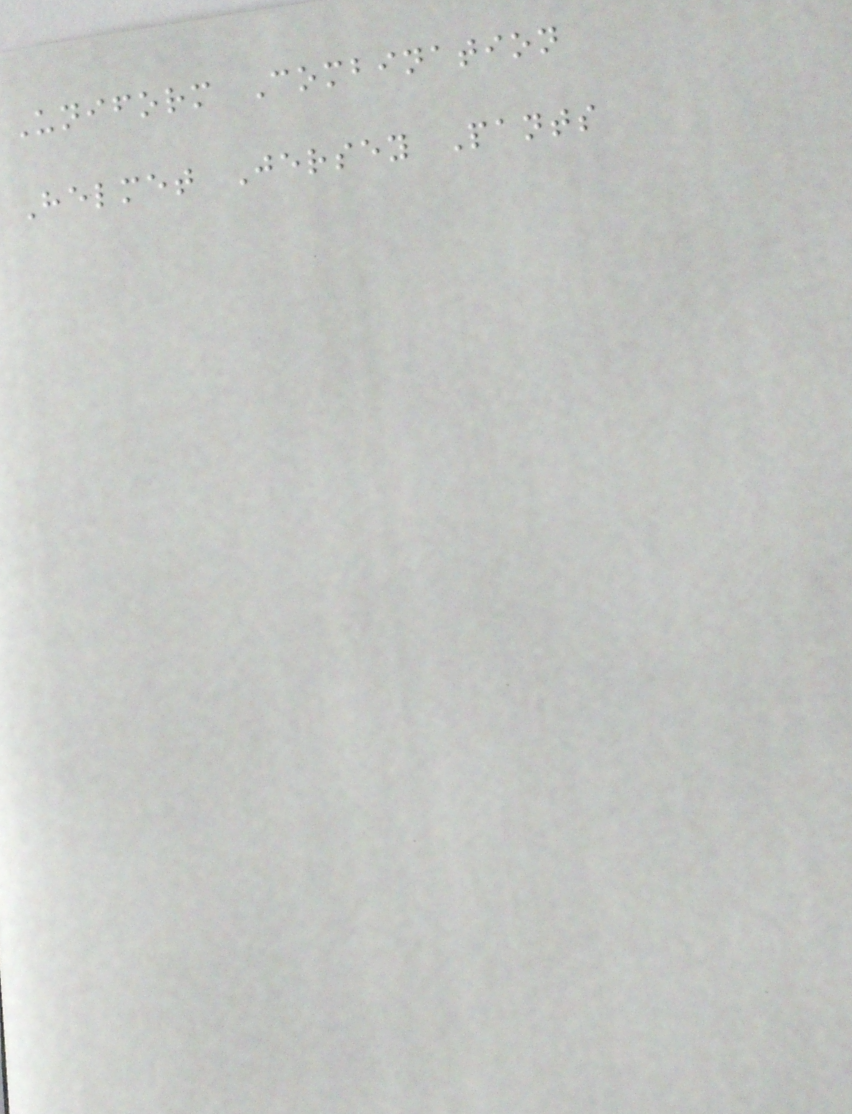Uniform Combination
Helmet Jersey Pants
